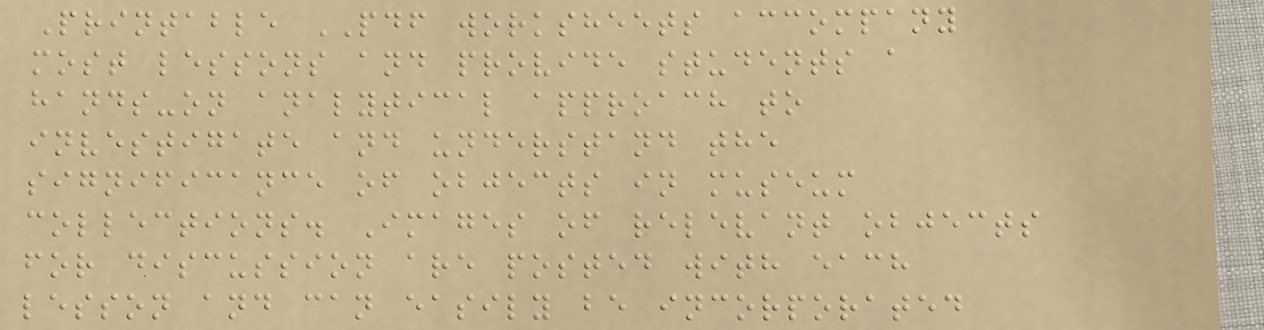Printable PDF worksheets accompany
most lessons and provide students a
hands-on analytical approach to
investigate and understand the
significance of objects in museum
collections. Images of relevant objects
for discussion are posted with each
lesson and can easily be incorporated
